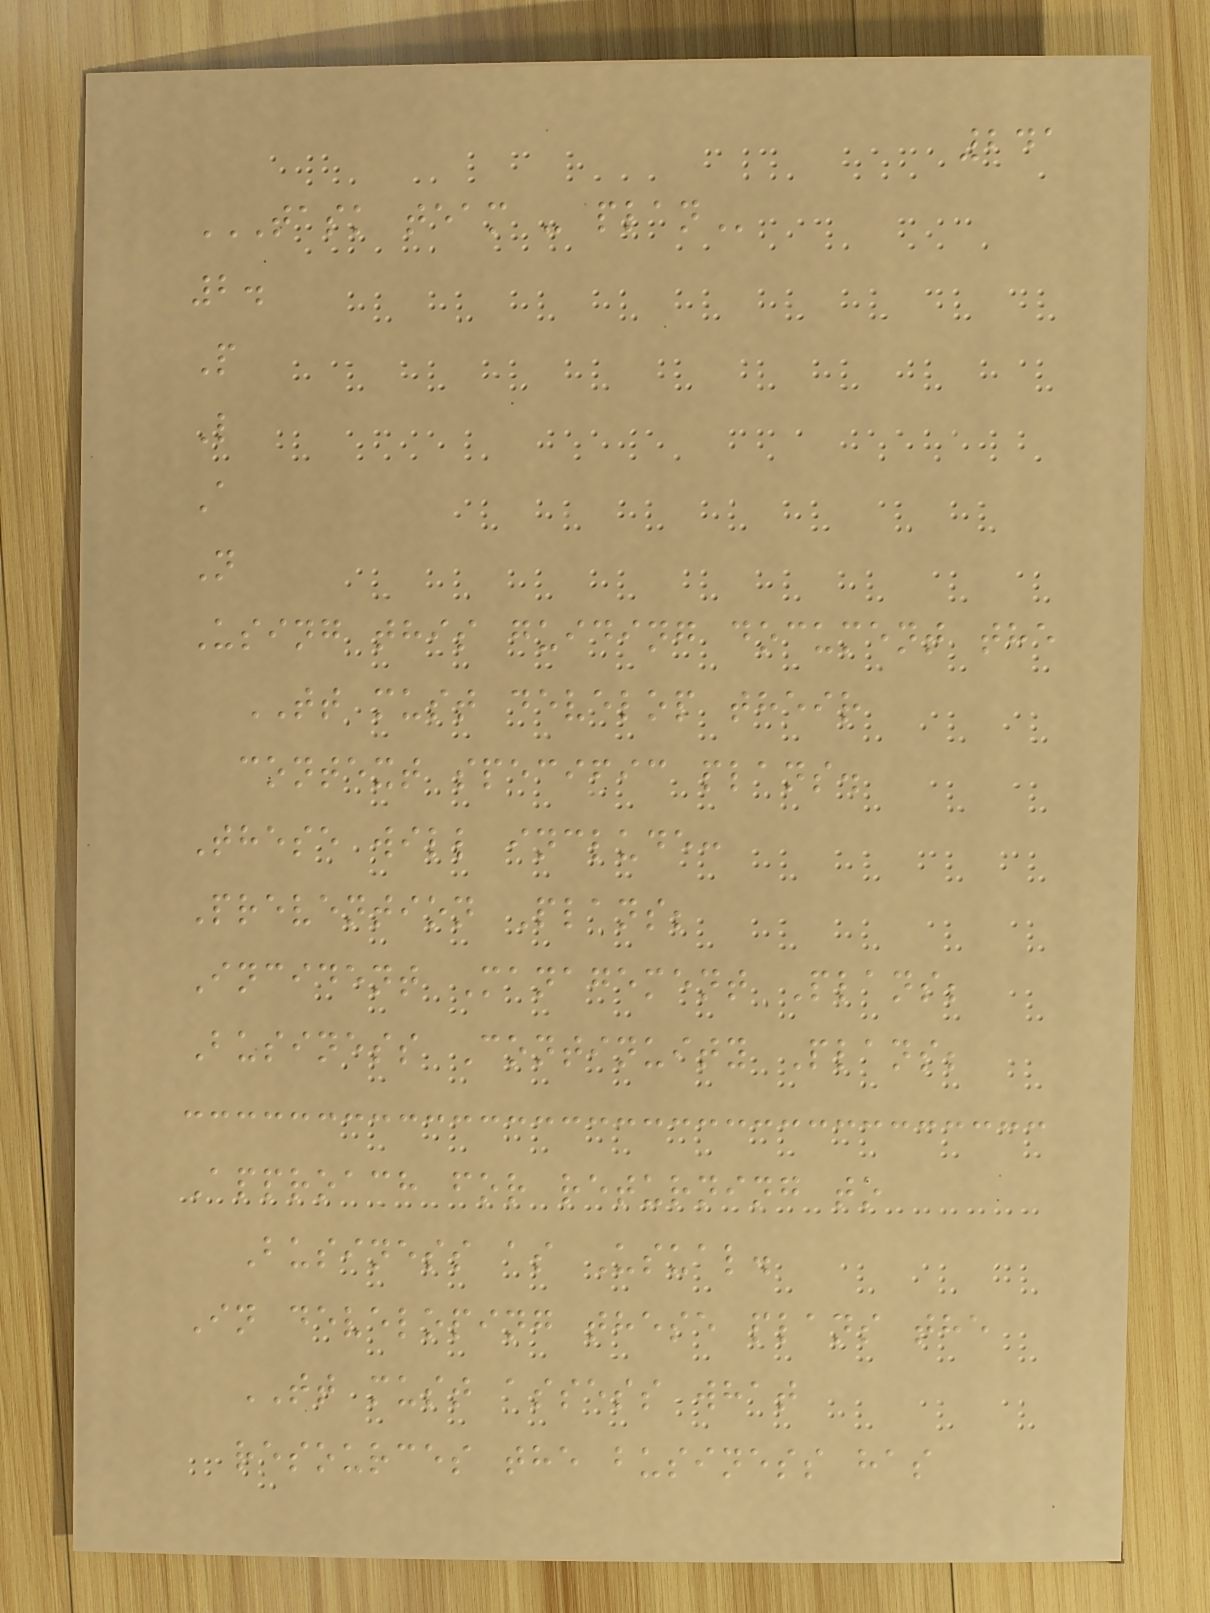241
TASK TEAM - PLAN
2.
P
L
A
N
Using this guiding document the
TT must develop their
context specific plans.
These will include:
Prevention Plans;
Incident Management Plans;
Business Continuity Plans;
Approach for returning to
Business as Usual.
In developing these plans the
TT must assess what
resources the business has
